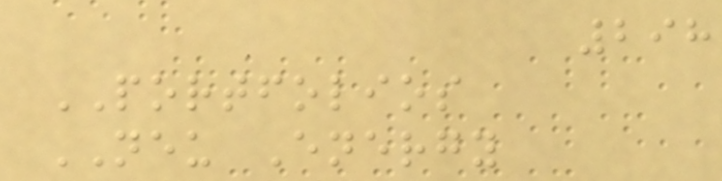298
PORTFOLIOS
NEU Energy
